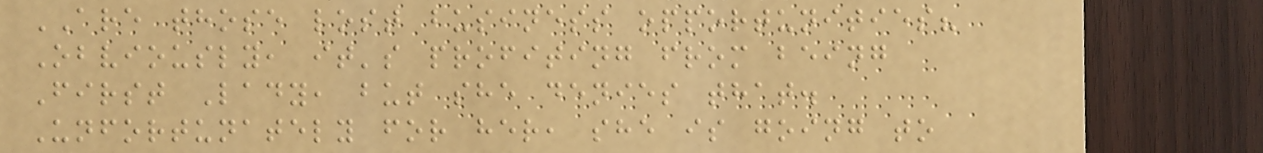ARE those lost business opportunities?
Obviously, it's profiting from being
First Lady, but she denies that.
Unfortunately for her, she is going to
